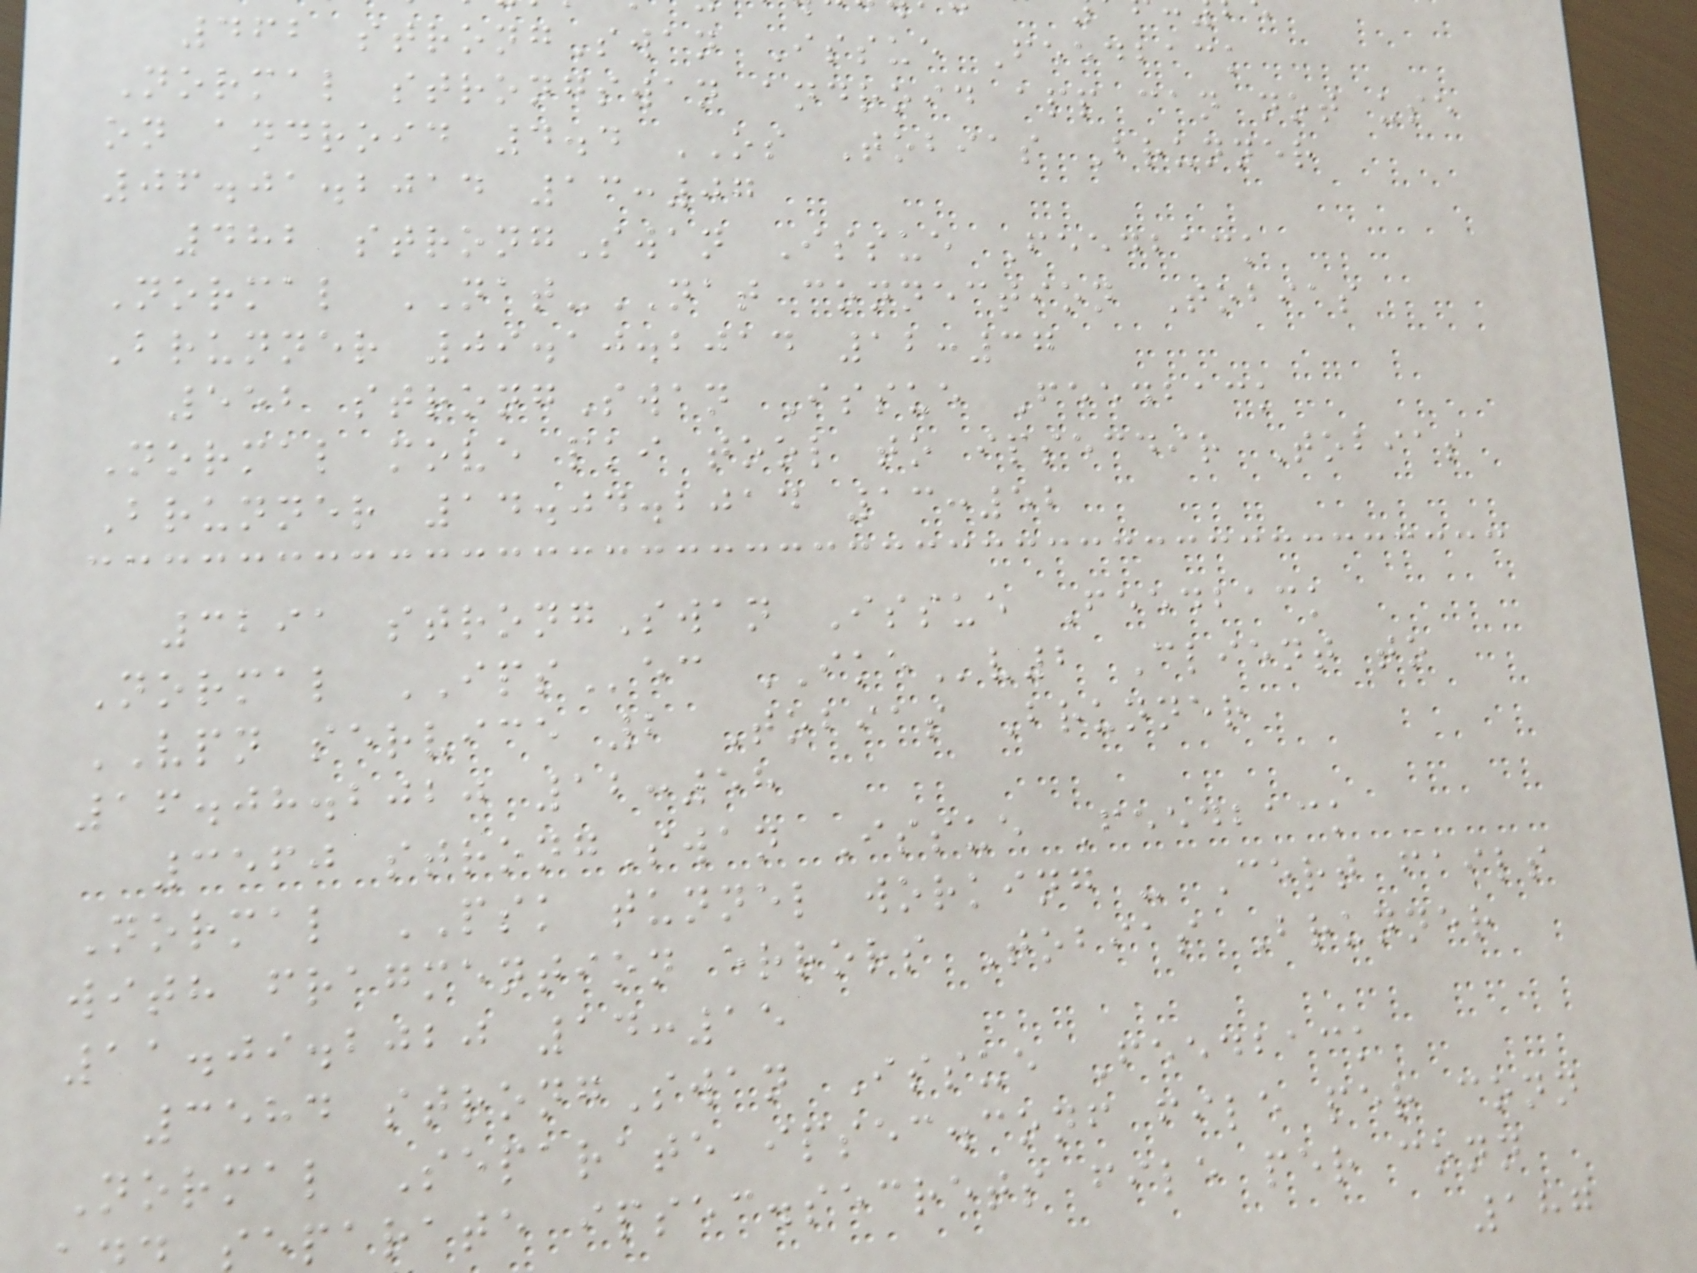462 strongSwan Issue Feedback
Normal strongswan android app can not use
on android 4.4 OS Tobias Brunner
06.01.2014 13:07
482 strongSwan Issue Feedback
Normal NAT-NAT connection Tobias
Brunner 09.10.2014 12:37
552 strongSwan Issue Feedback
Normal move pki tool to ipsecdir Tobias
Brunner 14.04.2014 13:52
3291 strongSwan Issue Feedback
Normal IPSec IKEv2 Client to
VPN service 2 Tobias Brunner
16.08.2020 12:58
3560 strongSwan Issue Feedback
Normal PSK tunnel working - Cert fails
with fragmention errors Tobias Brunner
11.09.2020 14:15
3584 strongSwan Issue Feedback
Normal Separate ipsec.conf file per conn
separate ipsec.secrets file per conn
187
